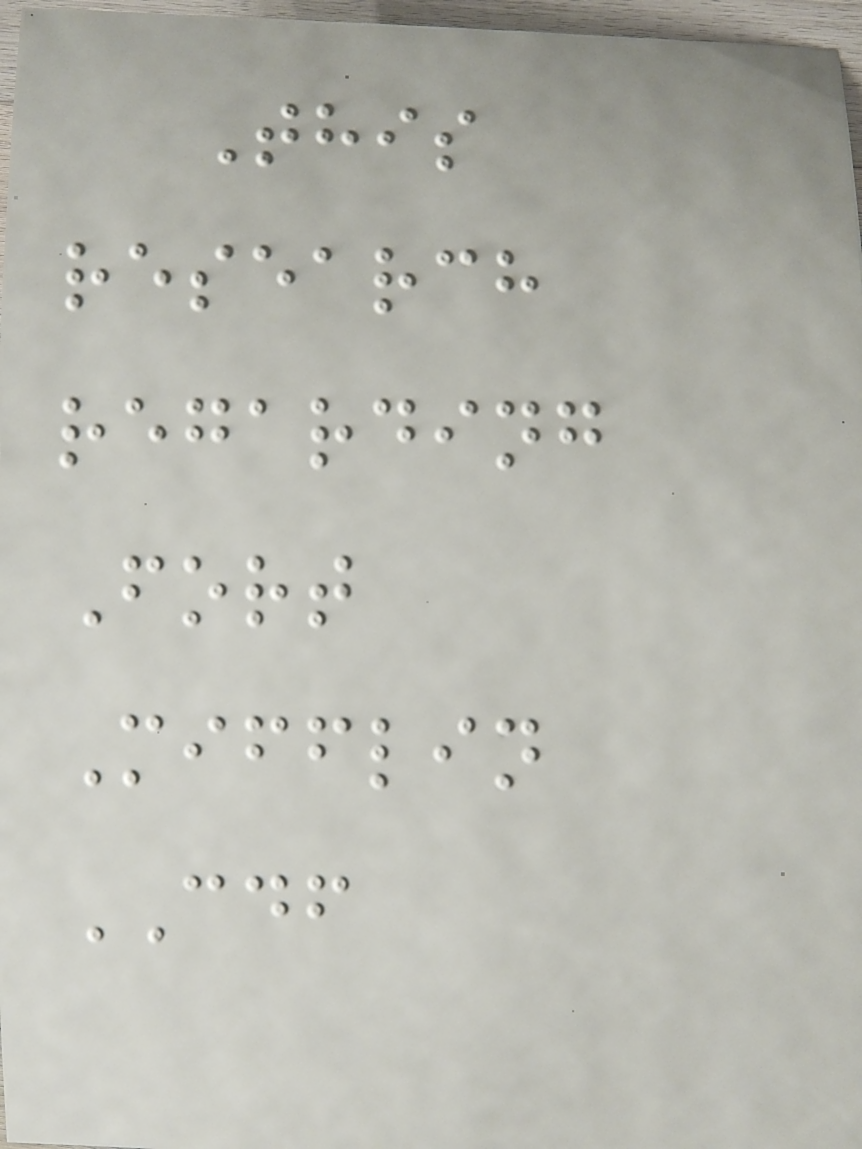This
research
regarding
Fort
Mifflin
CDF
